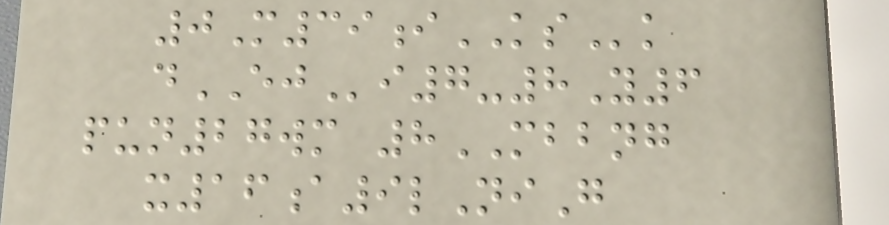0M39iKSk
dEJi7-8Y6
pun27wm 8MBBNG
x16a9lNiG
